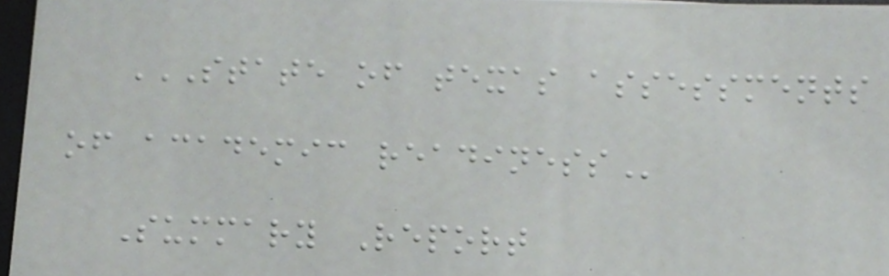STATE OF TEXAS ASSESSMENTS
OF ACADEMIC READINESS
Summary Report
